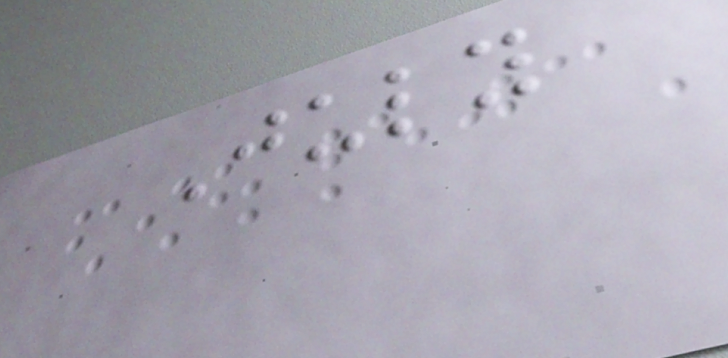July
